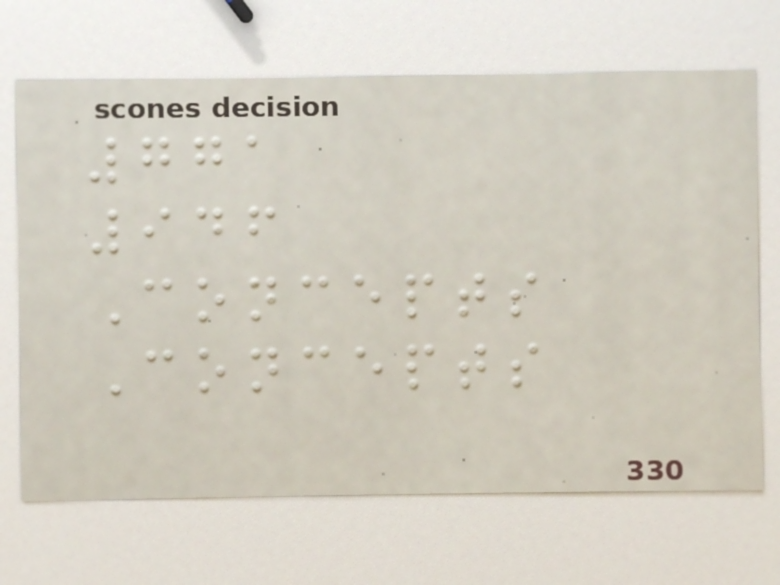771
946
Concepts
Concepts
